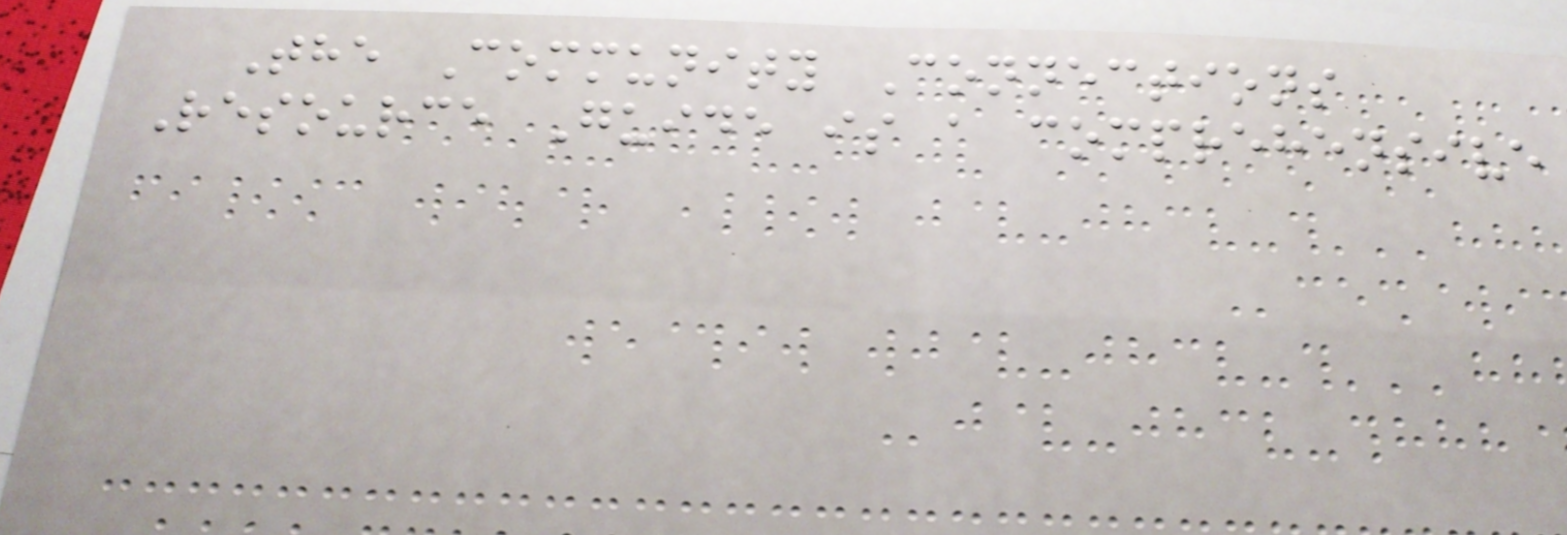The Community Connections
Resource Guide is a comprehensive
